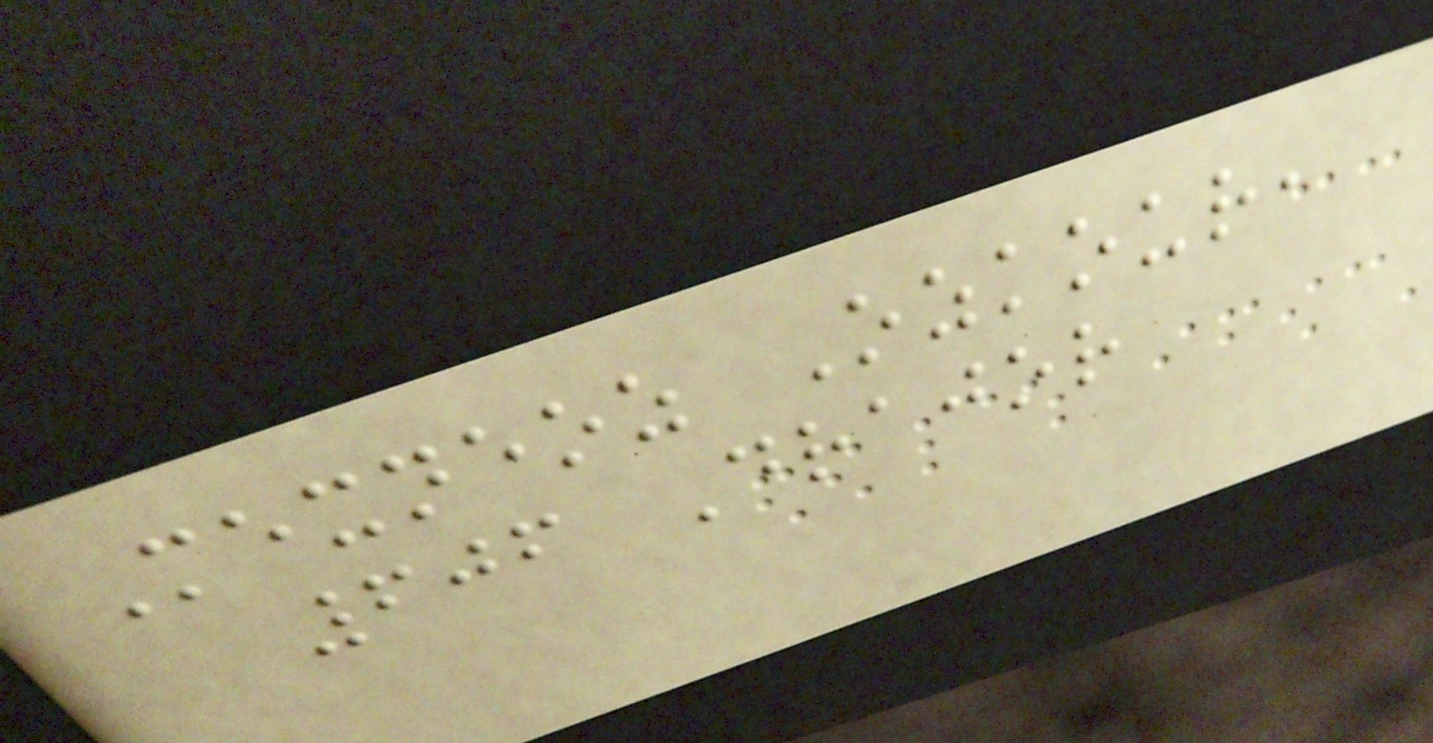Mexneoz Ozkour,
606 Drajor
